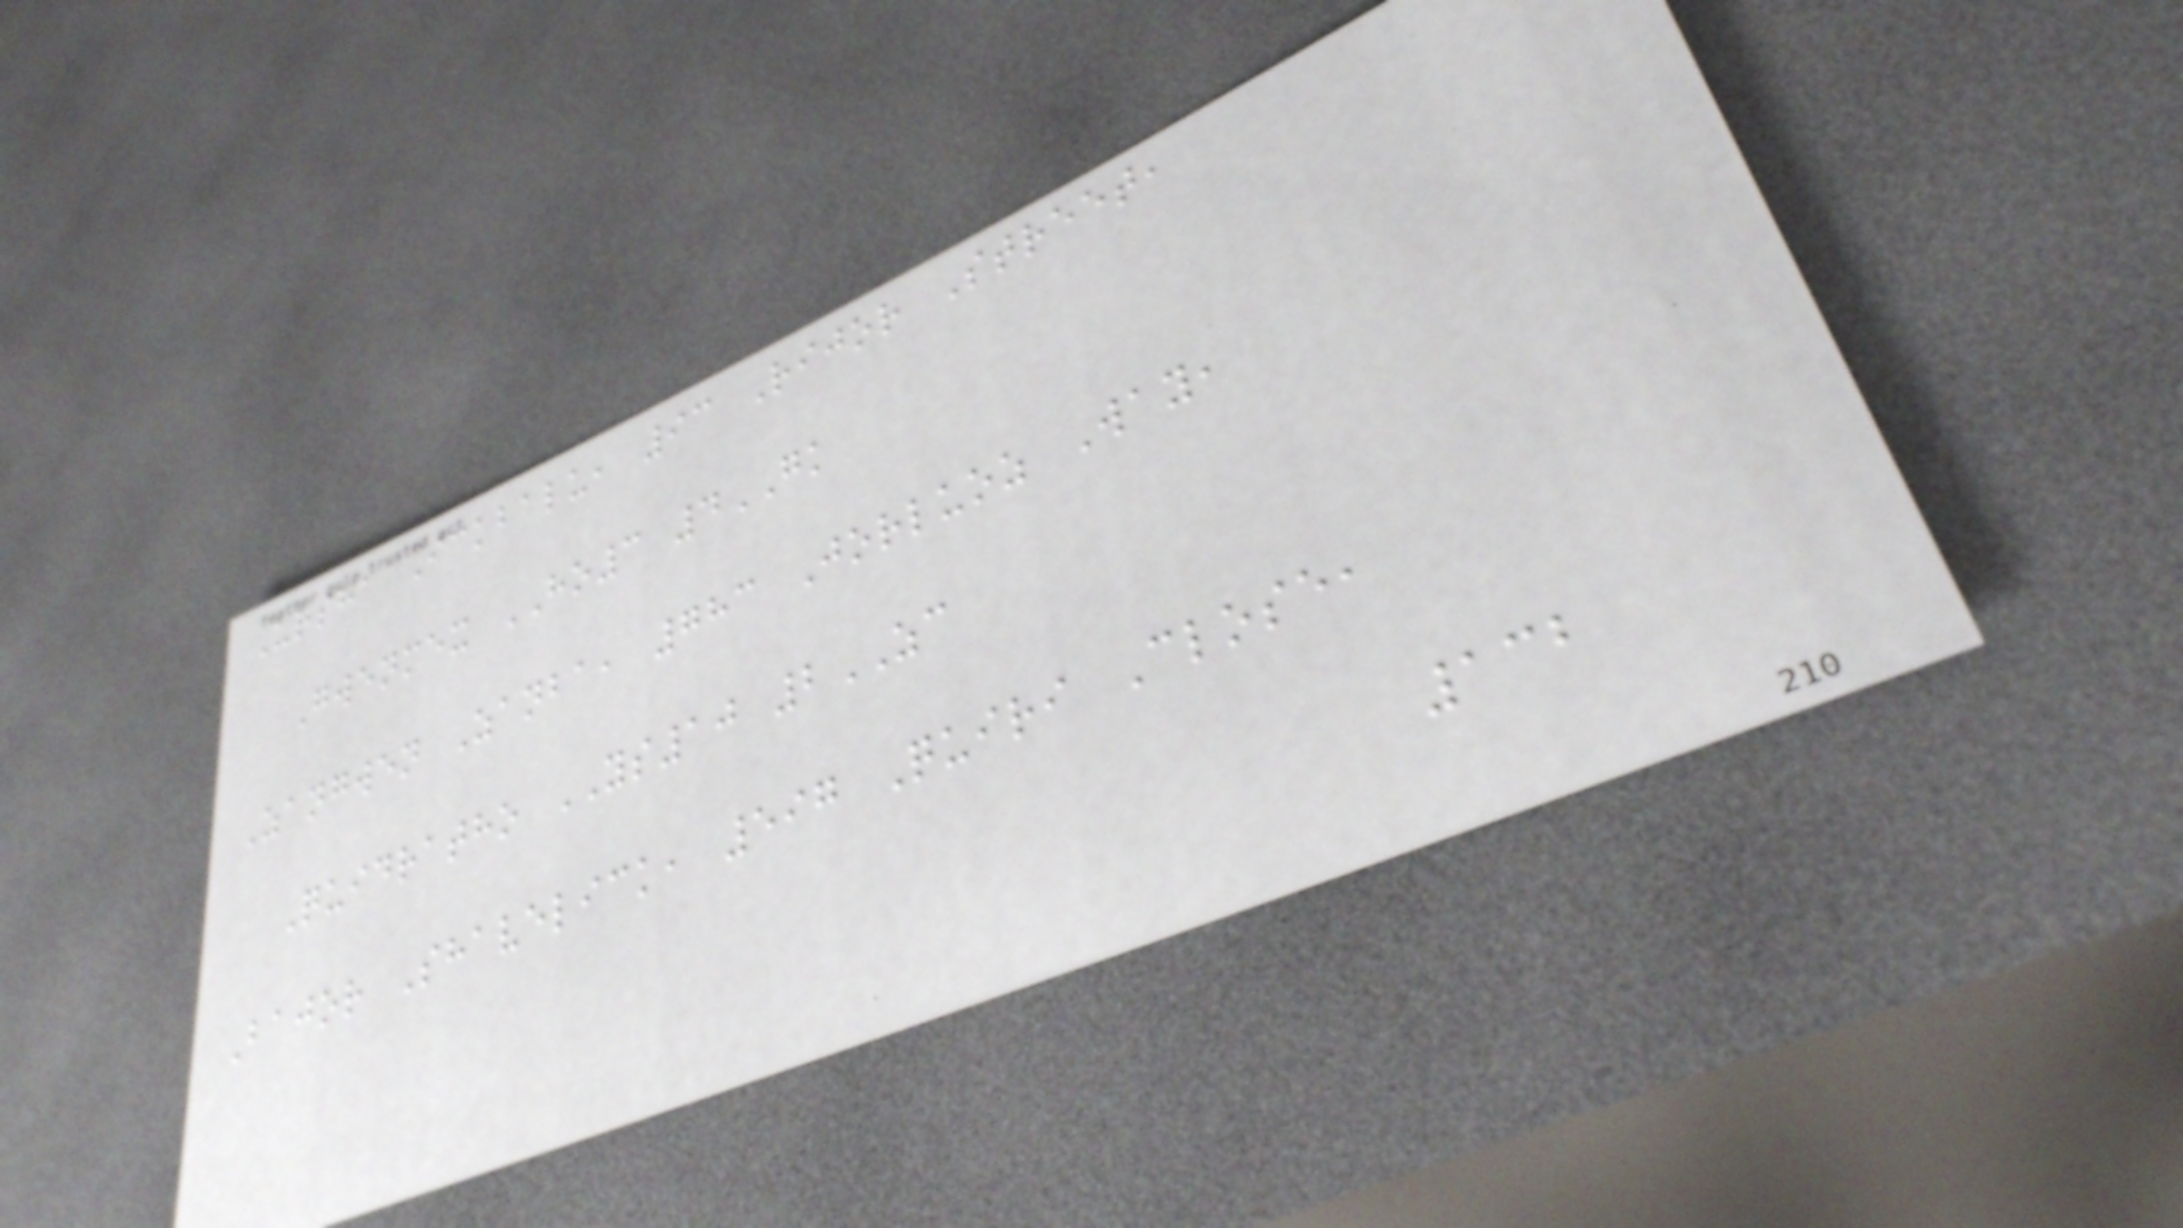Ursha Ickbalu, 93 Rijor Street,
Gwenmex HO3 4GK
Zangwen Zanba, 783 Jorluoz Way,
Quidratho YS10 2ZC
Bajor Shavelick, 597 Quiri Close,
132
